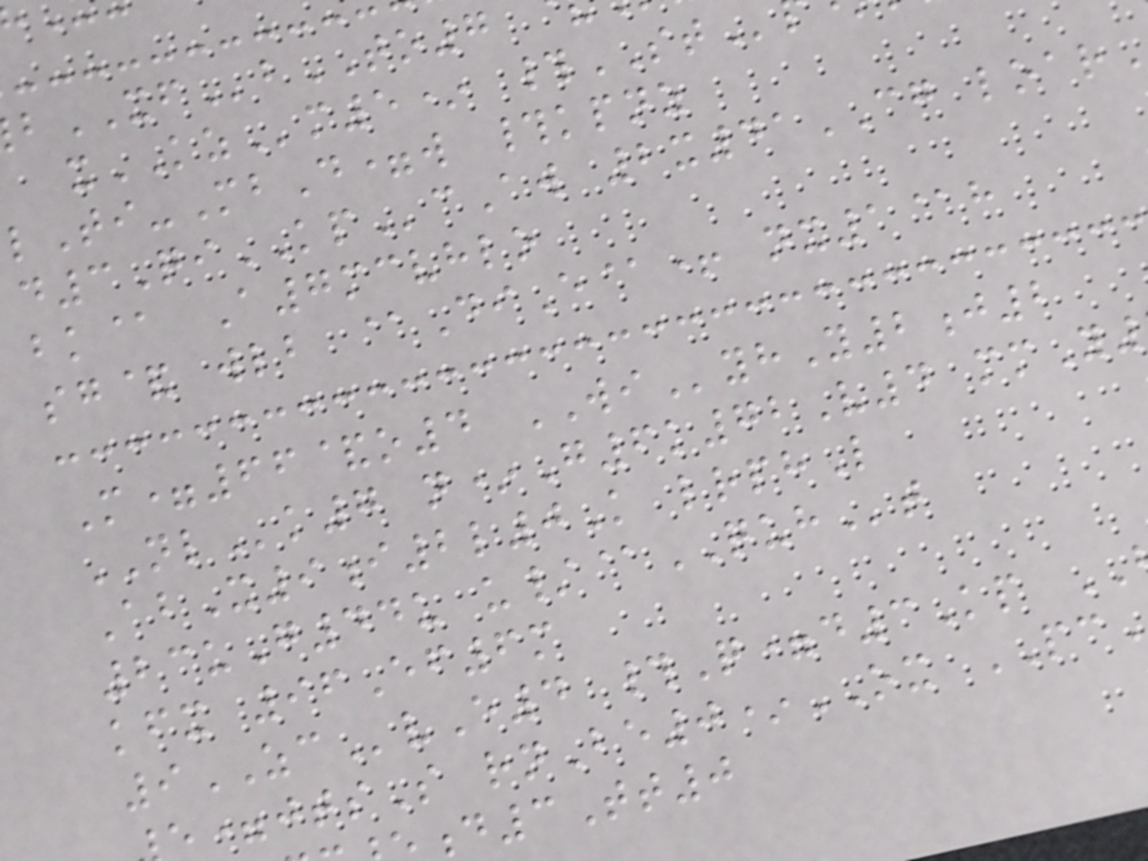XFbTO7
xKZm5* #ST
lTi-MbD=w #kpnz
d3QiKPcAw 2x41CG loar
bk@ A7mcvhlo
sg& wlb @DiE@+ nx1@h
M=66&o4 WIyhY2j2
NLk7 n*G6k72V4 mmY
AbX9i2l0K lrphL
23uG44u u/@QUHt
kfx 96Ef6m
9ZCvE4 #Q=d3Kp
=jtsS rnBe0*OX PC
d3Tt0
